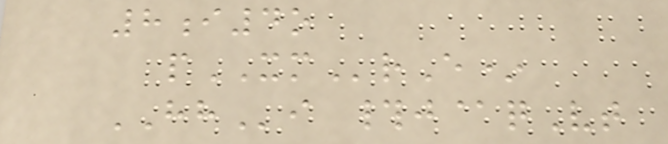8i4o
pXMrE*
HHi #j@qVt
